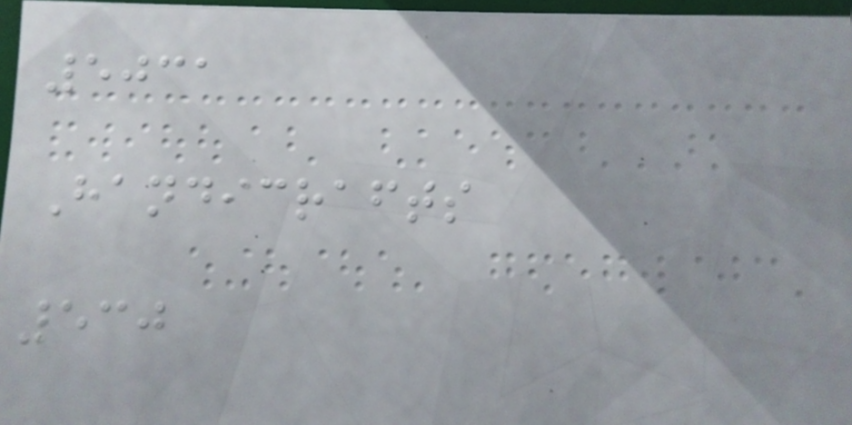5031
Handicrafts
530
